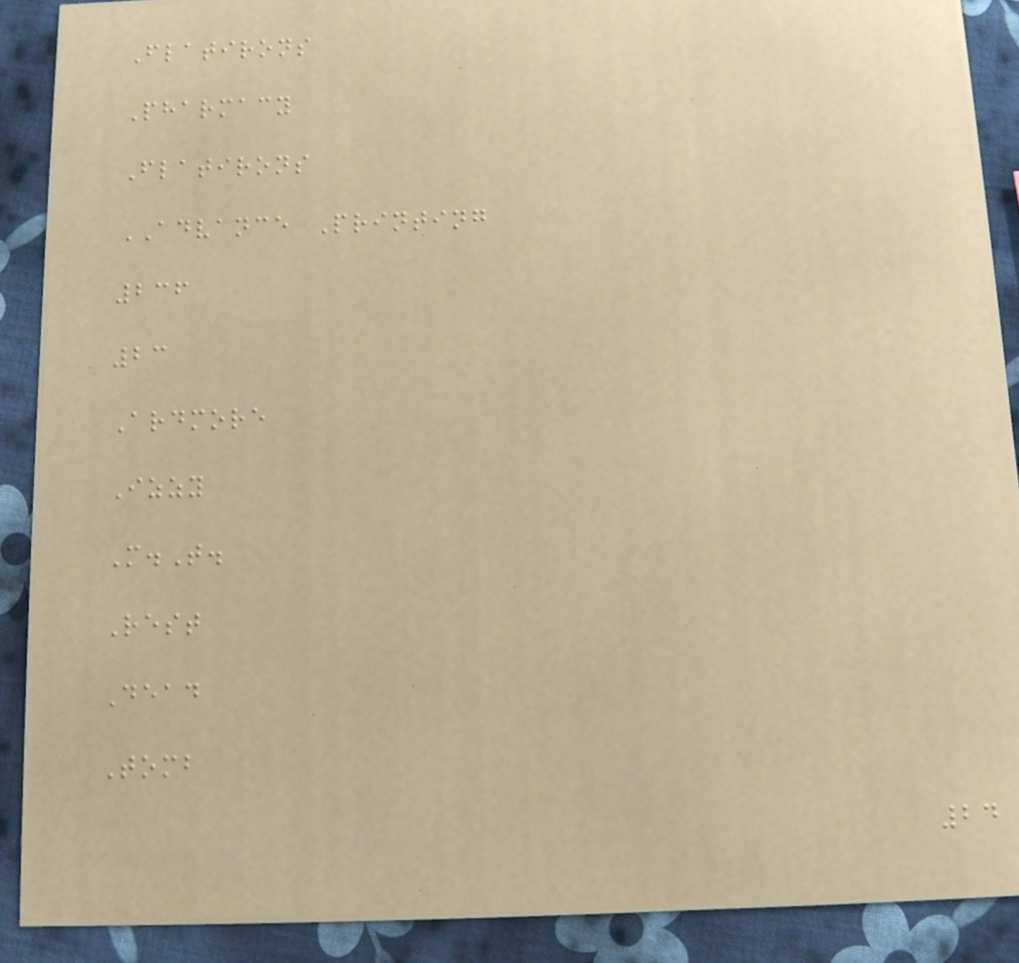Flatirons
Pharmacy
Flatirons
ADVANCE Printing
236
23
Ardmore
Izzy
M.T.
Rest
Dead
Tomb
24
